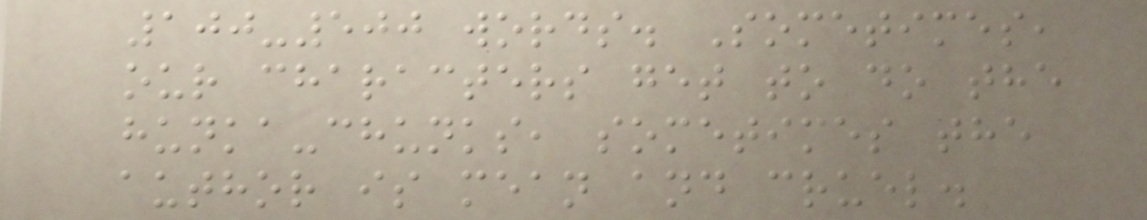100-500 words. Sometimes,
our characters get to do the
hunka-chunks, sometimes the
author is mean and cruel.
